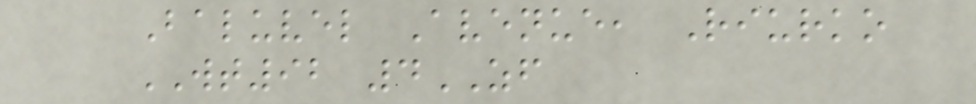Baluvel Avenue, Riurko
WT92 4ZF
